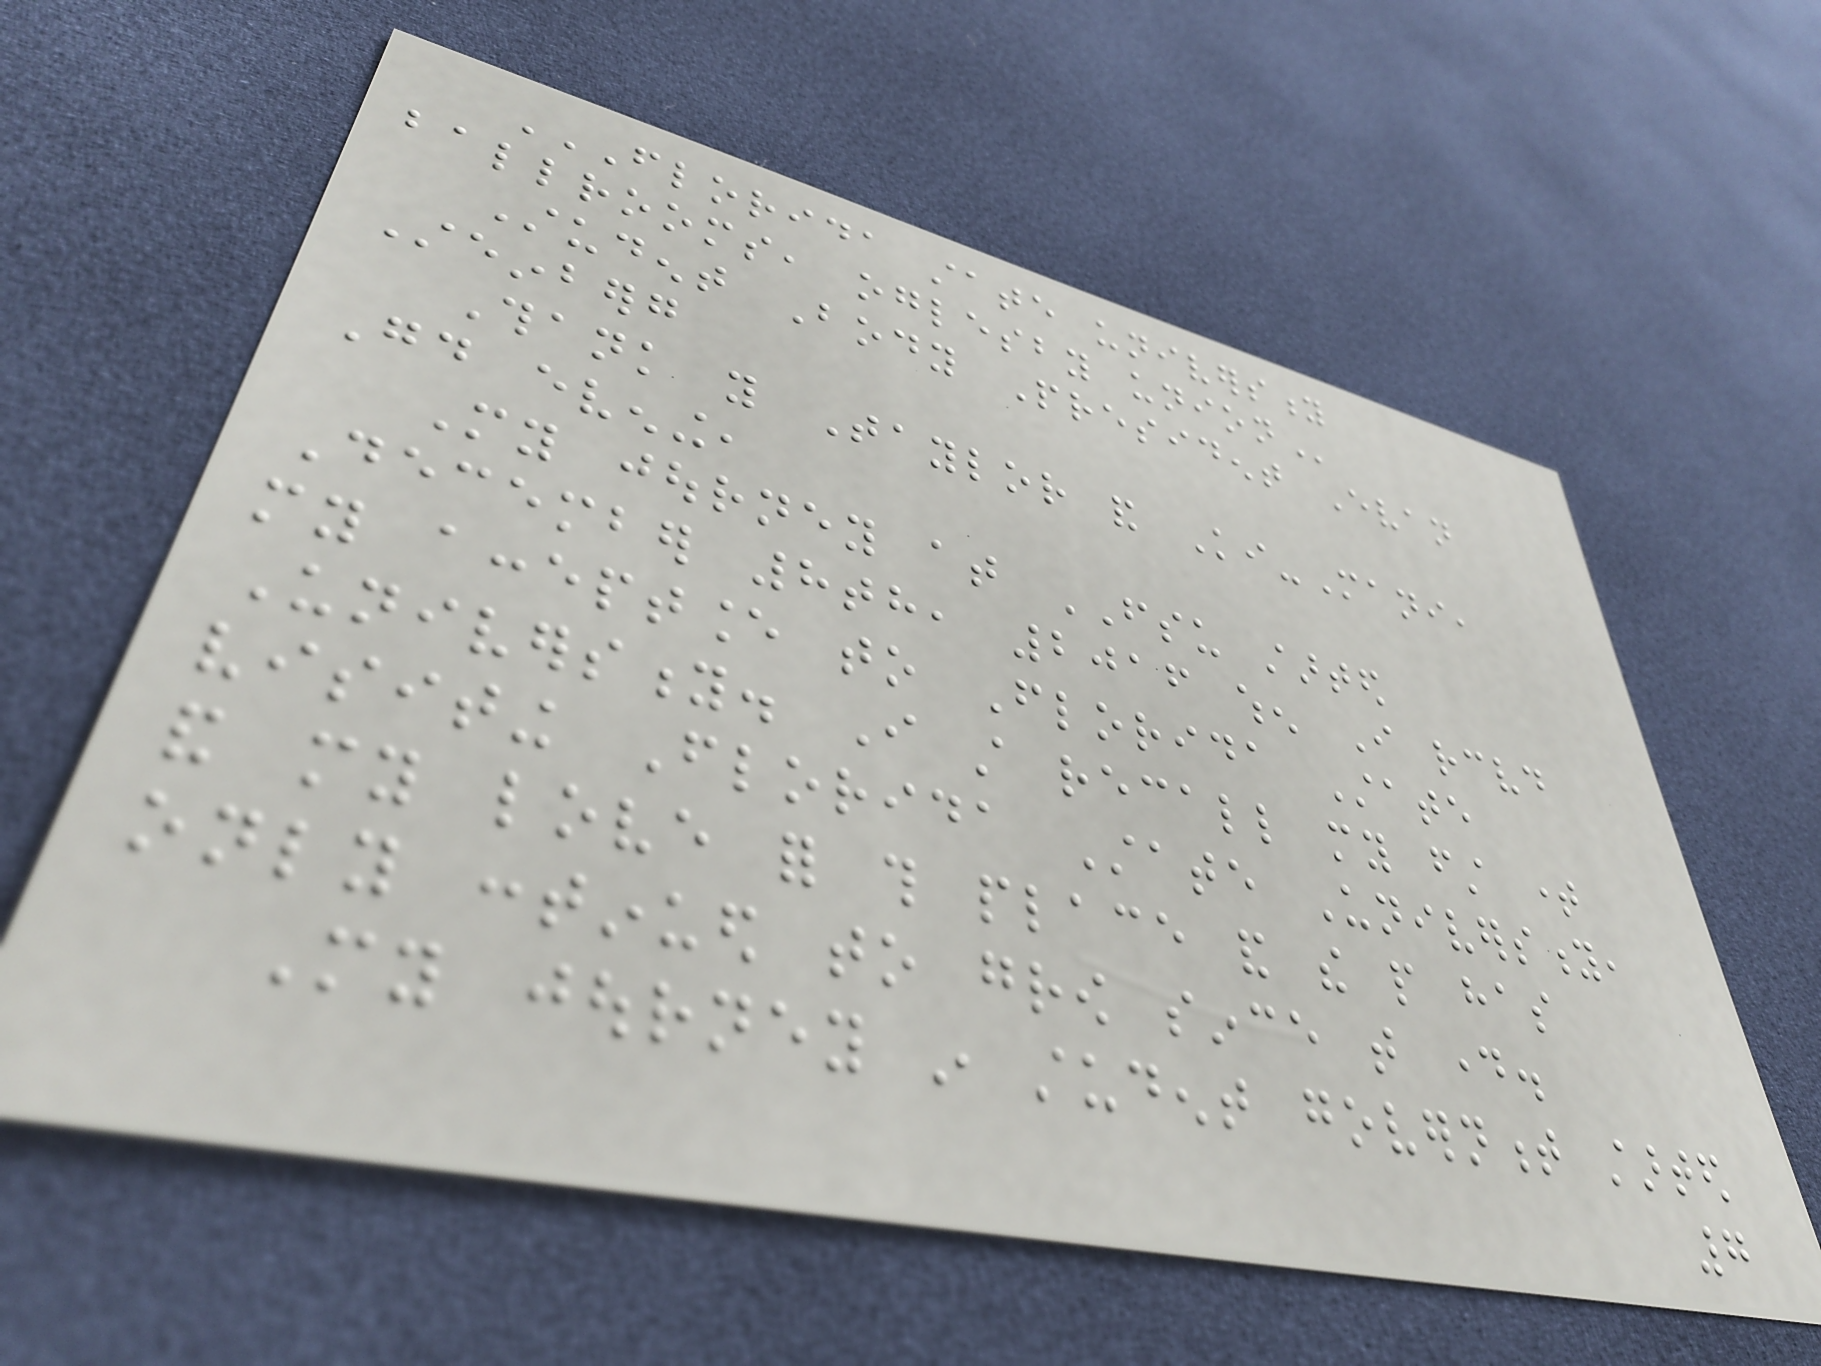FLORIDA STATE UNIVERSITY
BALLROOMS, OGLESBY UNION
Student Body President Evan
Steinberg
Thank you Taylor and Ki-Mani,
Good evening,
My journey at FSU started
December 8th, 2016 when I received
my acceptance to Florida State
University. I still recall my first time
visiting Florida State University,
and my love for this place and the people has
only continued to grow since that day.
My journey in student government started
7
